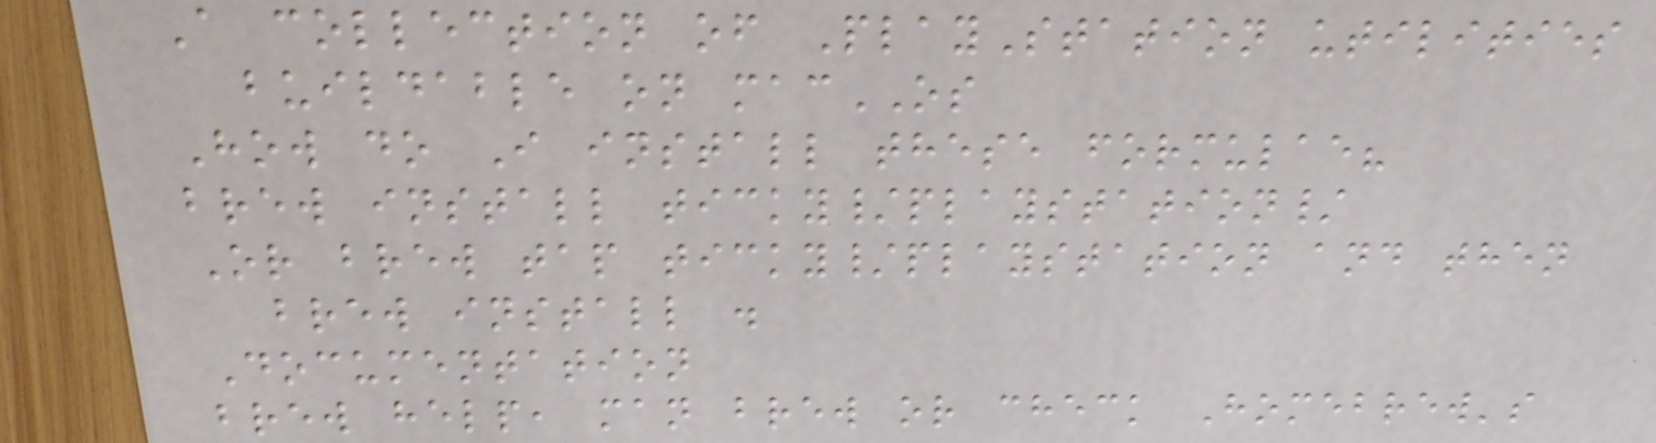A collection of PlayStation utilities
buildable on macOS
How do I install these formulae?
brew install ticky/playstation/
Or brew tap ticky/playstation and then
brew install .
Documentation
brew help, man brew or check Homebrew's
